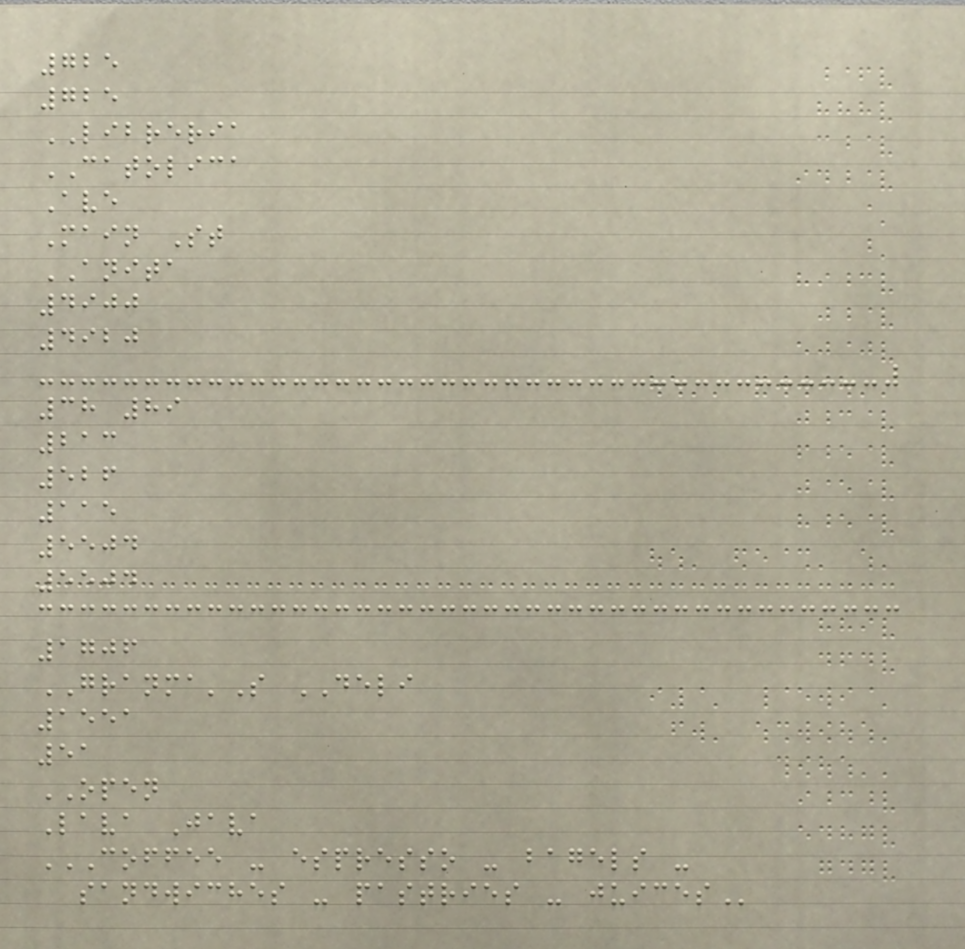725
725
LIBRERIA
CATOLICA
Ave
Main St
ANITA
4900
4920
38 89
213
526
115
5504
5504
1706
GRANMA'S DELI
1551
51
OPEN
Lava Java
COFFEE - ESPRESSO - BAGELS -
SANDWICHES - PASTRIES - JUICES
